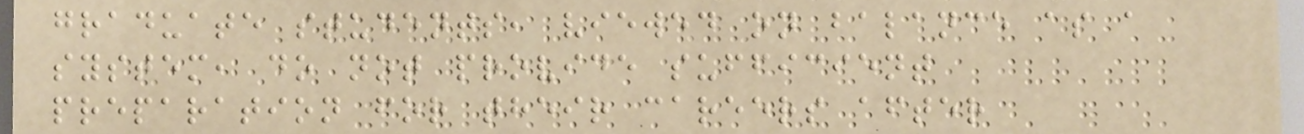graduate students, viewed on balance as a
system, do not provide sufficient
preparation for their careers after
